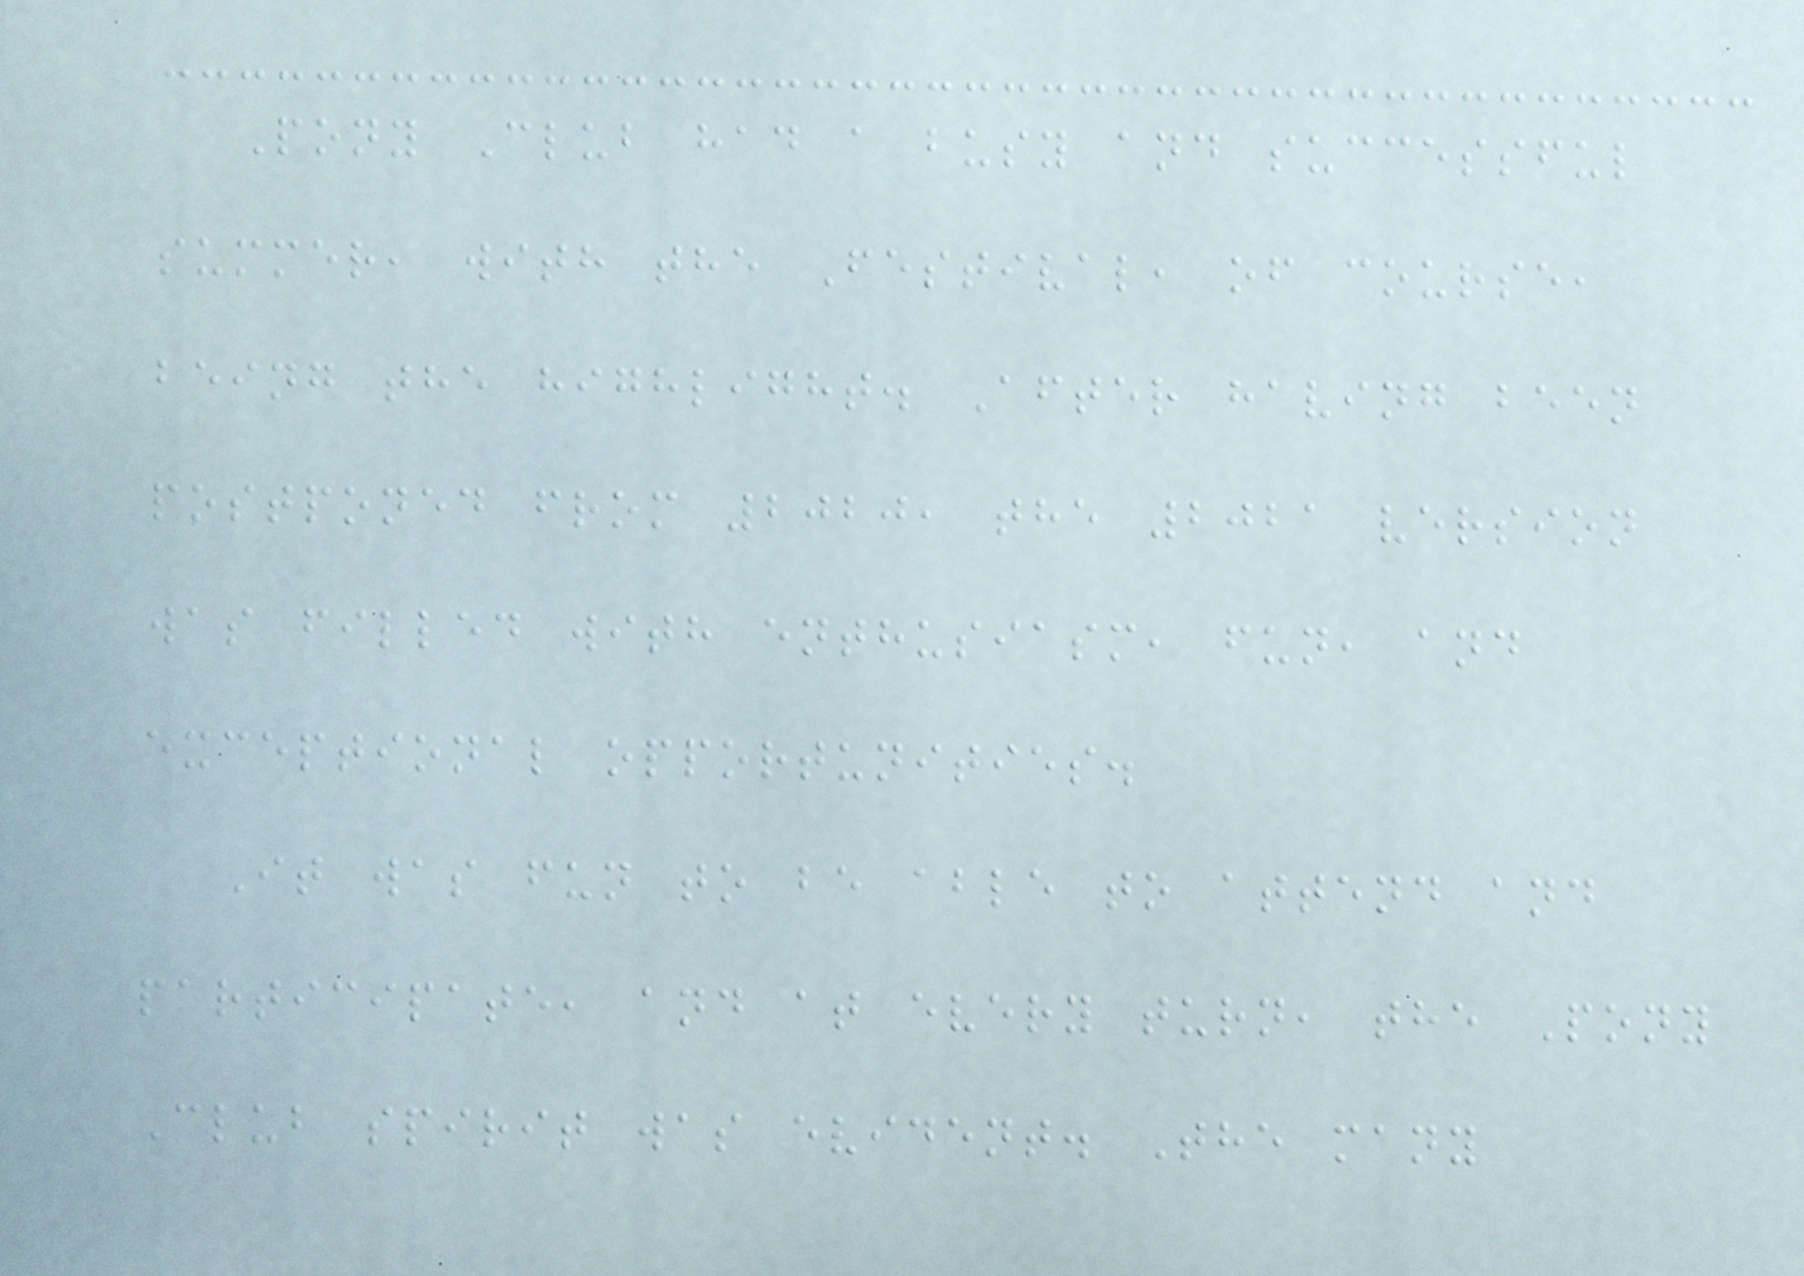Pony Club had a busy and successful
summer, with the Festival, of course,
being the highlight. After having been
postponed from 2020, the 2021 version
was filled with enthusiasm, fun, and
exceptional opportunities.
It was fun to be able to attend and
participate, and at every turn, the Pony
Club spirit was evident. The many
